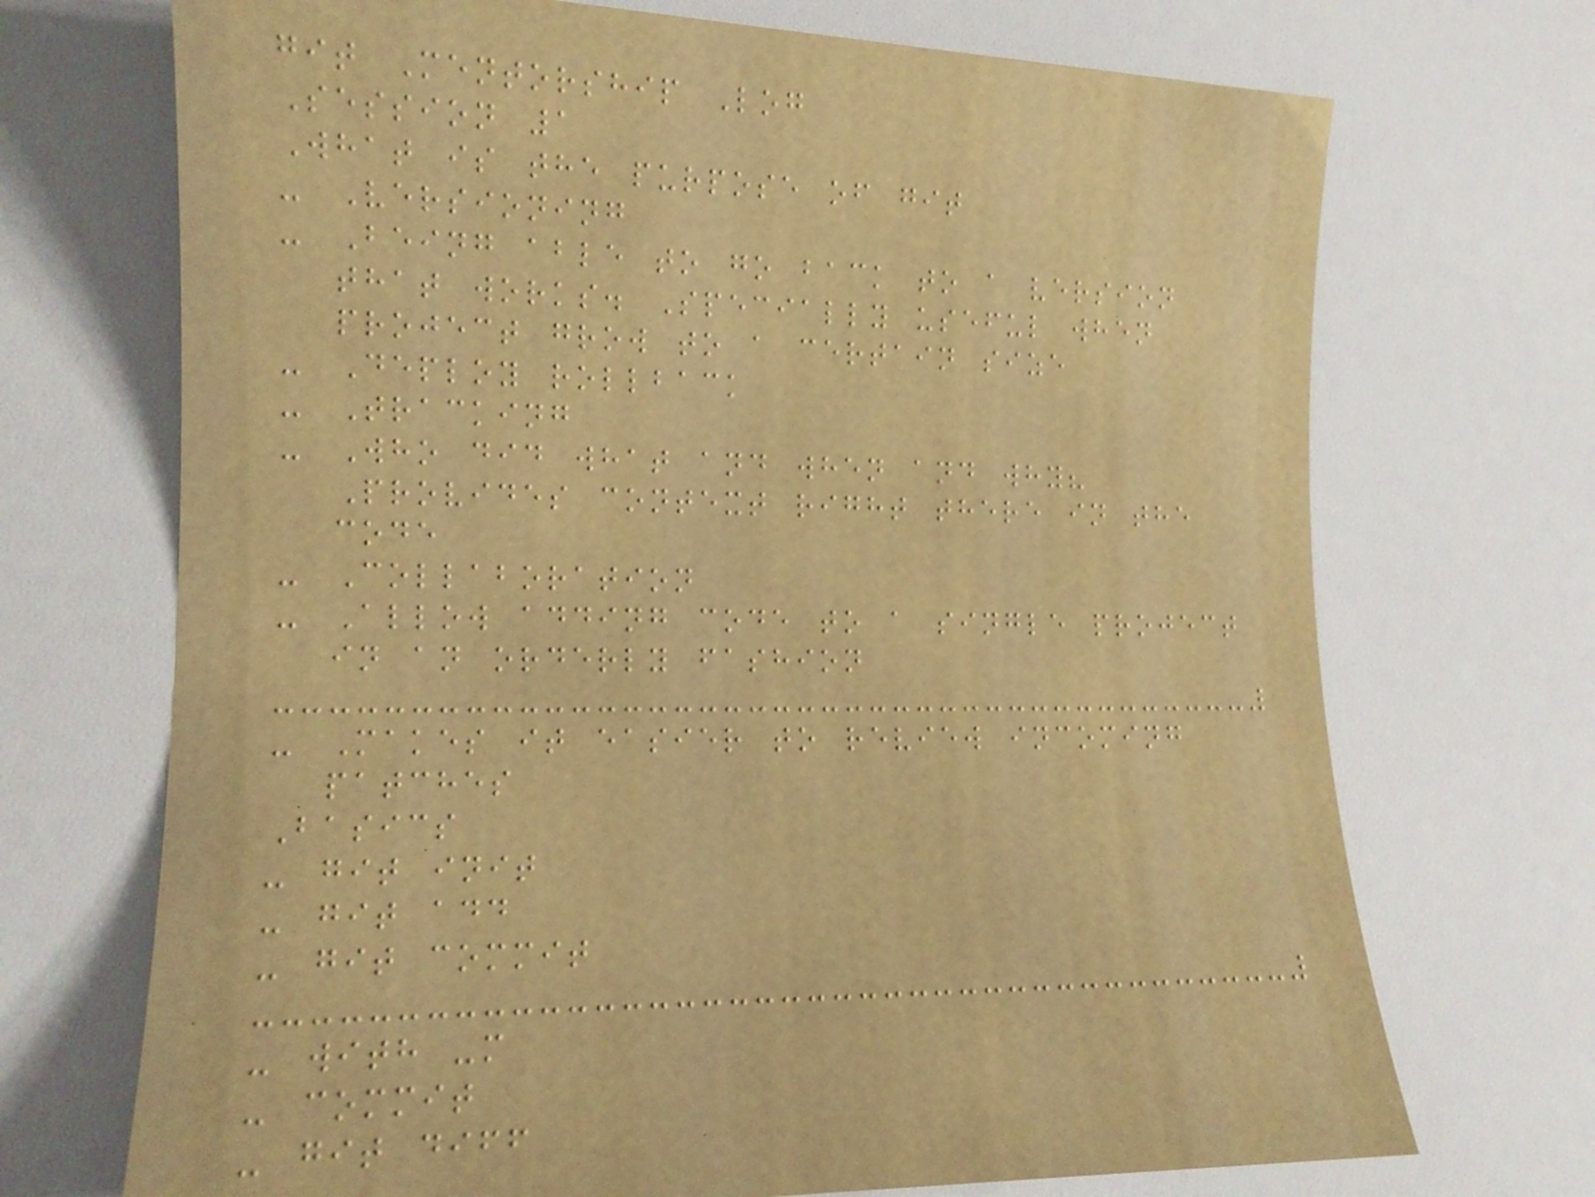git Mentorship Log
Session 1
What is the purpose of git
- Versioning
- Being able to go back to a version
that works. Specially useful when
project grow to a certain size
- Deploy rollback
- Tracking
- Who did what and when and why?
Provides context right there in the
code
- Collaboration
- Allow adding code to a single project
in an orderly fashion
- Makes it easier to review incoming
patches
Basics
- git init
- git add
- git commit
- with -m
- commit
- git diff
